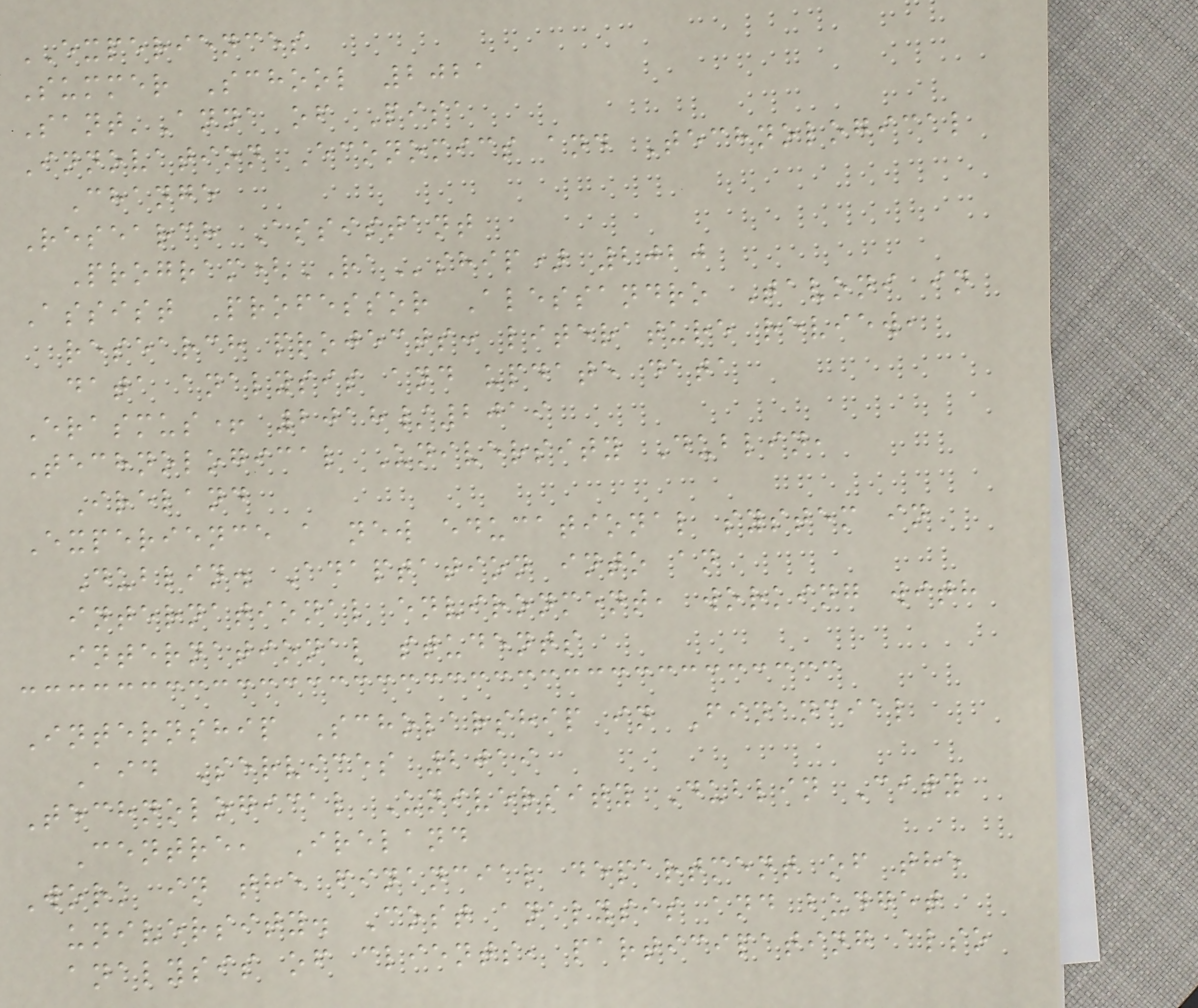EXPERIENCES
Summer School 2021
Sant'Anna of Pisa
Innovation Economics and Technological
Change
Research Assistant
Program(RAship) 2020
Assist Professor Alessandro Tavoni in
research projects: literature review,
data analysis and update data
Erasmus+ 2018/2019
Technological University Dublin,
Ireland
Experience a new educational system in
Dublin. Adaptation into an
international environment, working with
international students
Internship Scholarship in Financial
Aid Services 2019
Technological University Dublin City
Centre, Ireland
Work in the financial department of the
university. Cost analysis and budget
analysis of clients, participating also
